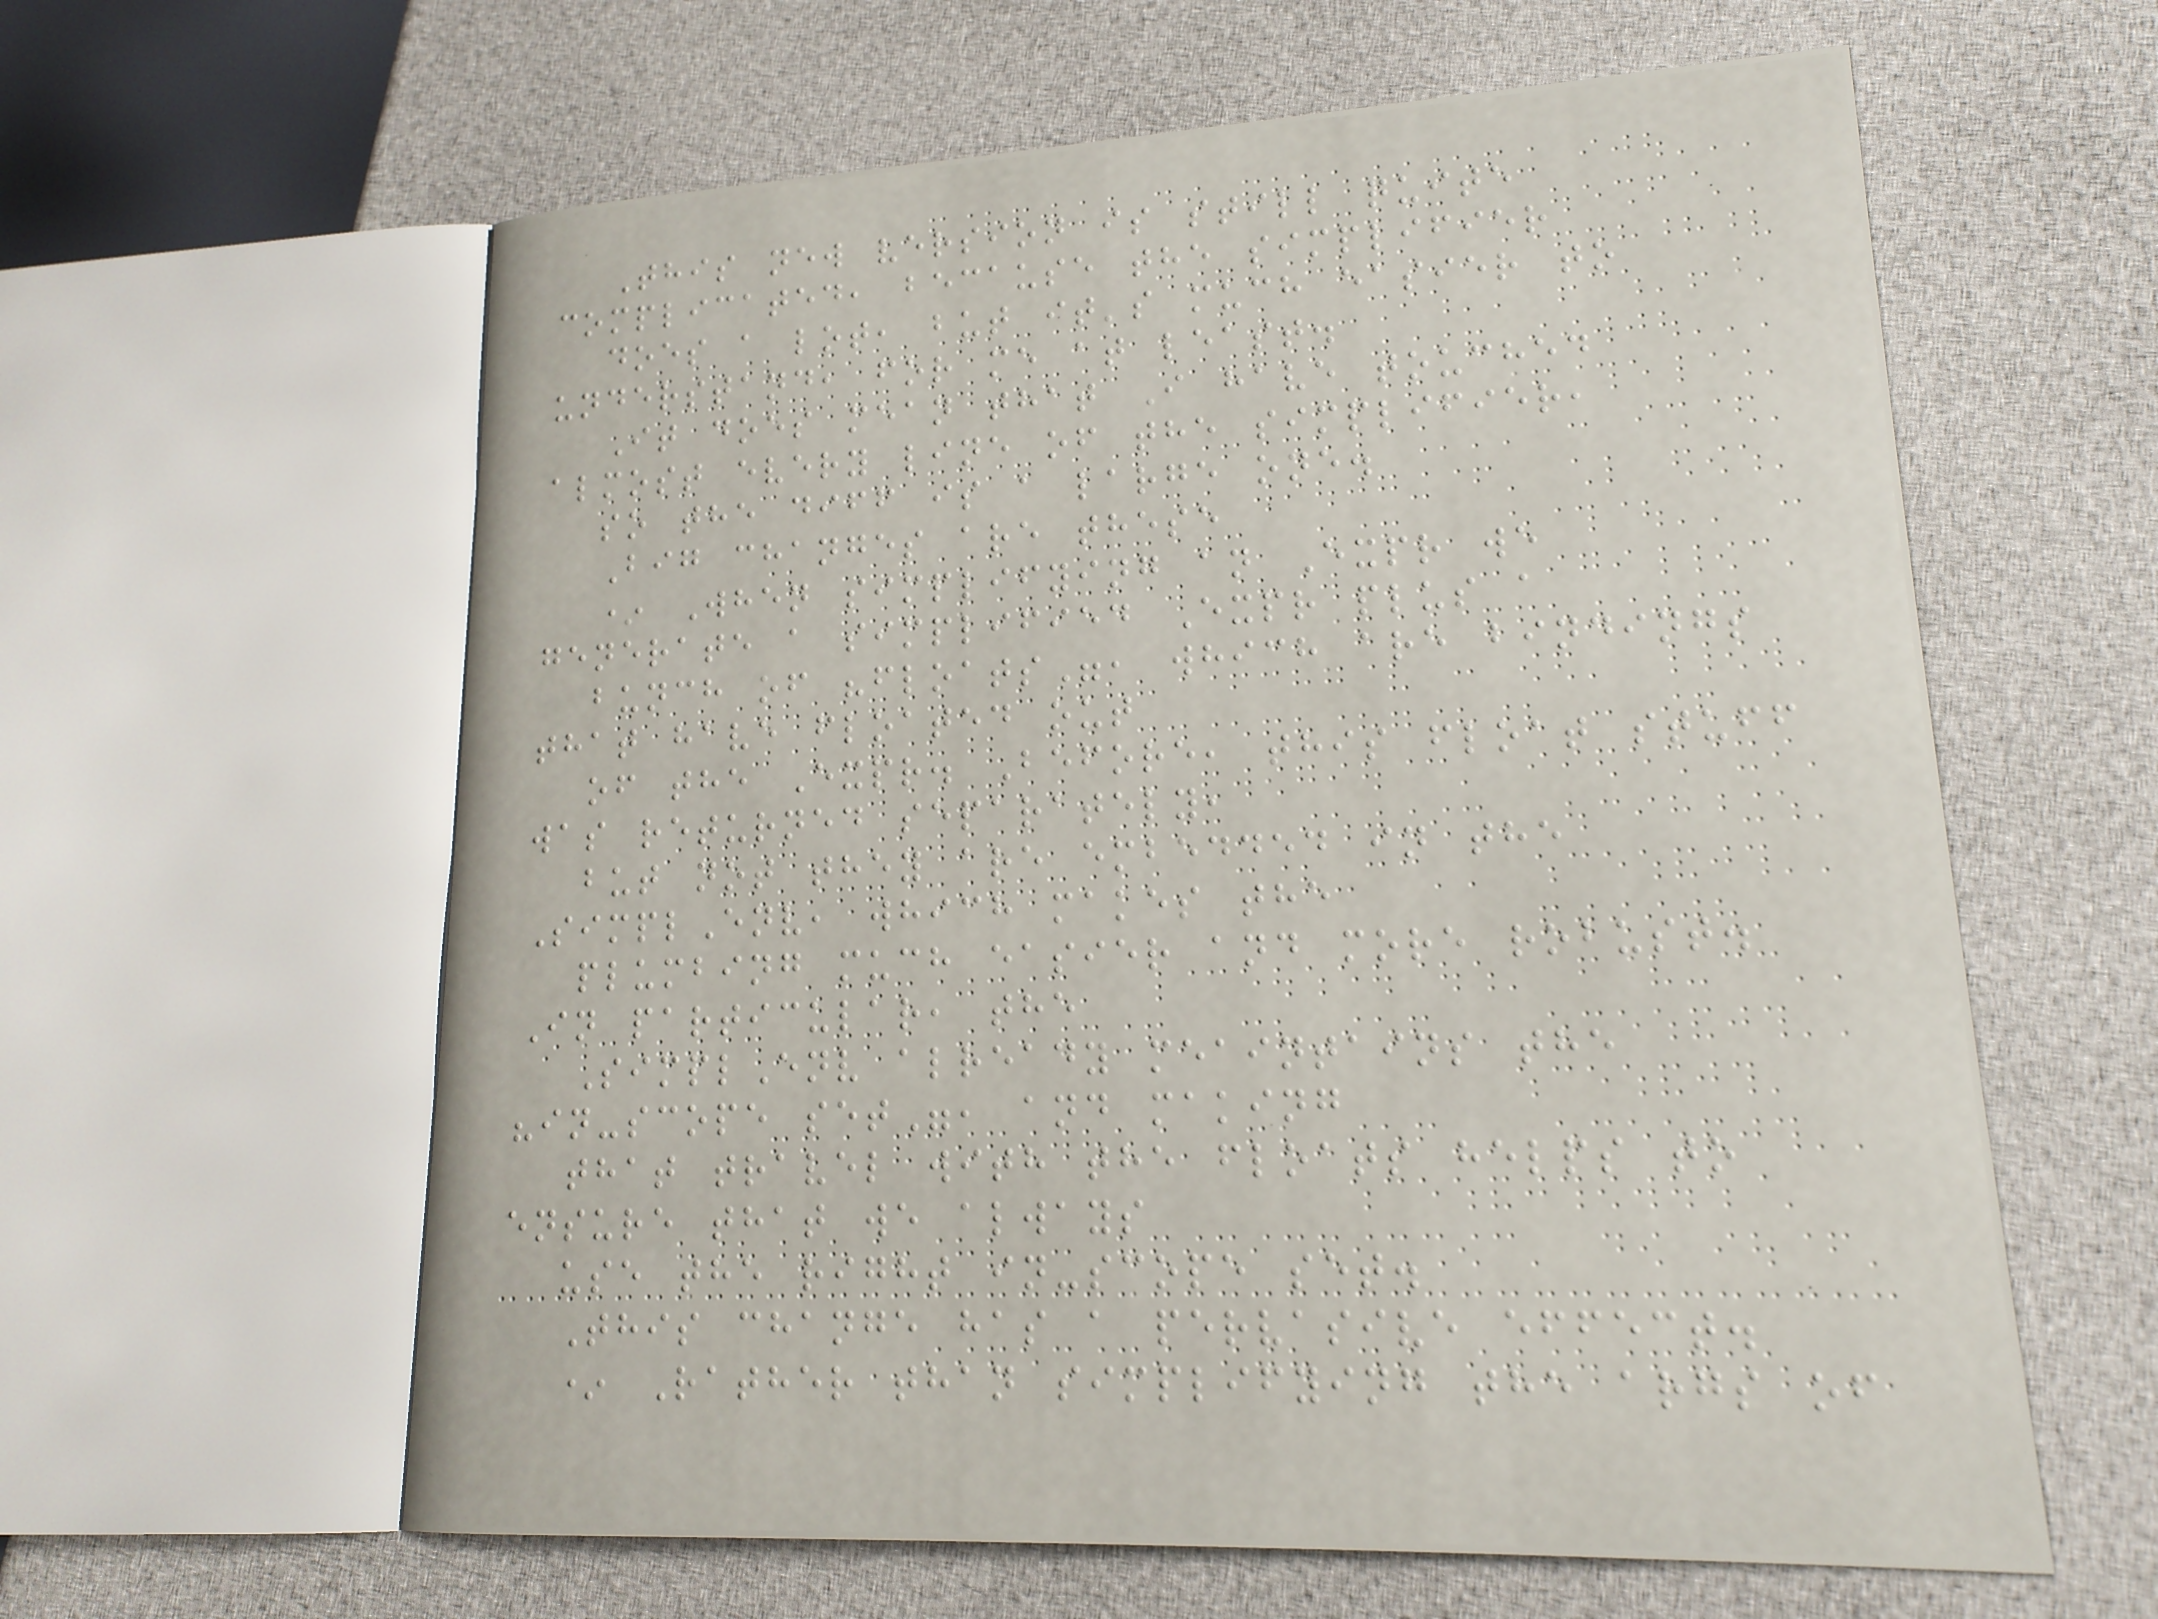This new version is still quite
complicated, because the simplifier
does a lot, but it's much easier to
understand, for me at least.
It does mean that I have touched
almost every line of the simplifier,
so the diff is a large one.
Big changes are these
* When simplifying an Expr we
generate a simplified Expr plus a
bunch of "floats", which are bindings
that have floated out
of the Expr. Before, this float stuff
was returned separately,
but not they are embedded in the
SimplEnv, which makes the
plumbing much easier and more robust.
In particular, the
SimplEnv already meaintains the
"in-scope set", and making
that travel with the floats helps to
ensure that we always
use the right in-scope set.
This change has a pervasive effect.
* Rather than simplifying the args of
